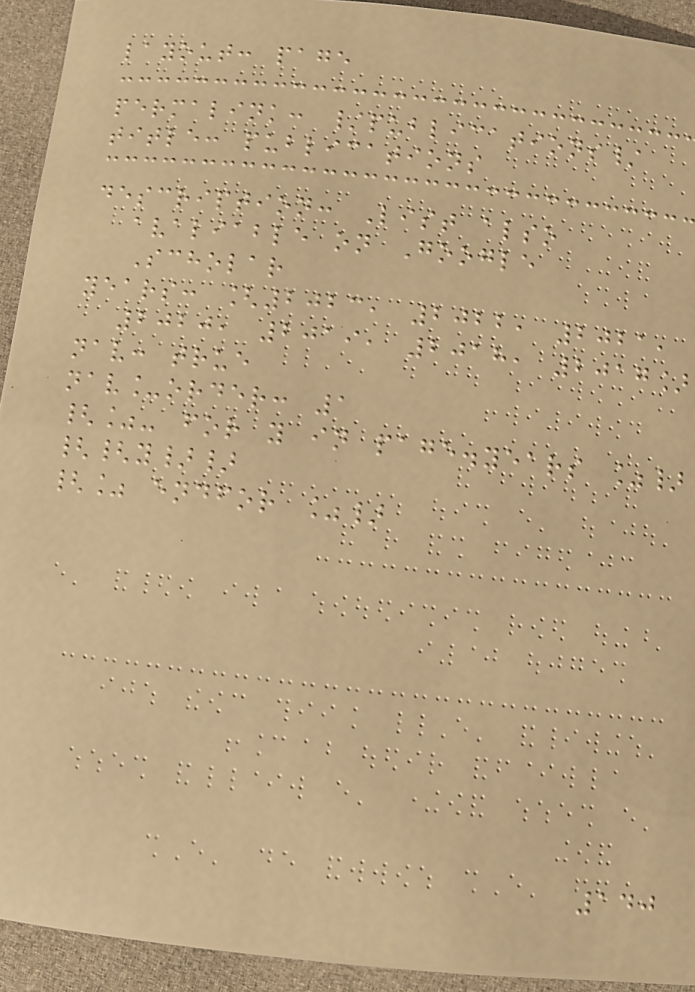layout: page
permalink: /publications/
title: publications
description: List also
avaliable on Google
Scholar
years: [2023, 2022, 2021,
2020, 2019, 2018, 2017]
nav: true
nav_order: 1
{%- for y in page.years %}
{{y}}
{% endfor %}
140
